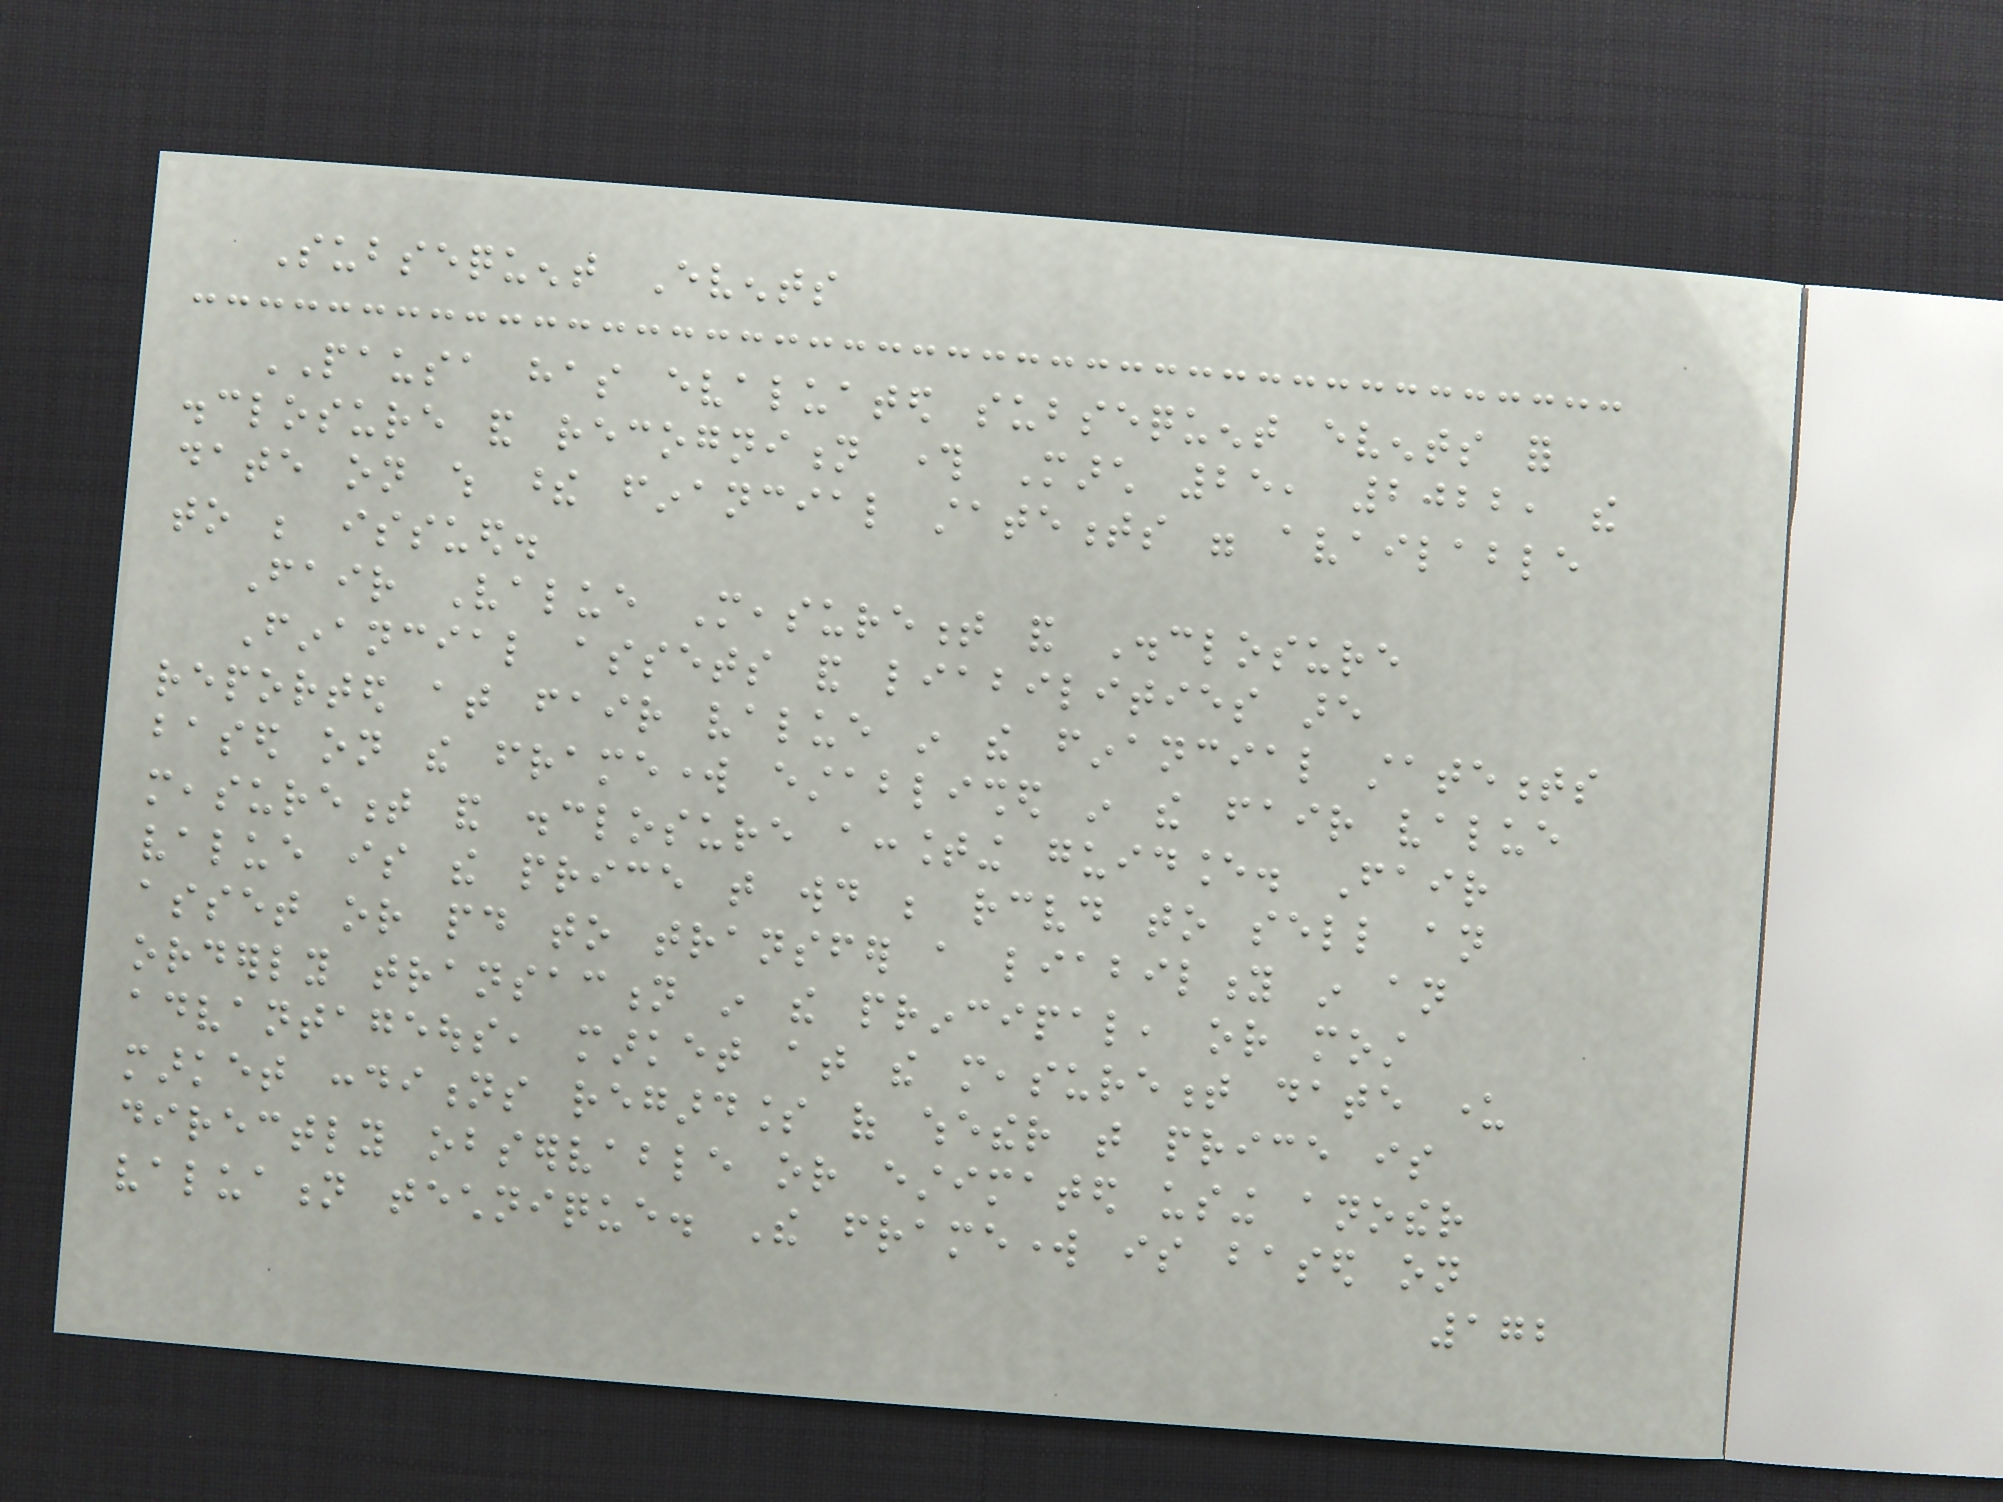Subsequent Events
PAUSA has evaluated subsequent events for
disclosure and recognition through March 25, 2022, the
date on which these financial statements were available
to be issued.
Fair Value Measurement and Disclosure
Financial assets and liabilities are
reported at fair value in the financial statements
based on the framework established in the fair value
measurement and disclosure accounting guidance. Fair
value is the price that would be received to sell an
asset or paid to transfer a liability in an
orderly transaction in the principal, or most
advantageous, market at the measurement date under
market conditions regardless of whether that price is
directly observable or estimated using another
valuation technique. The framework is based on
172
